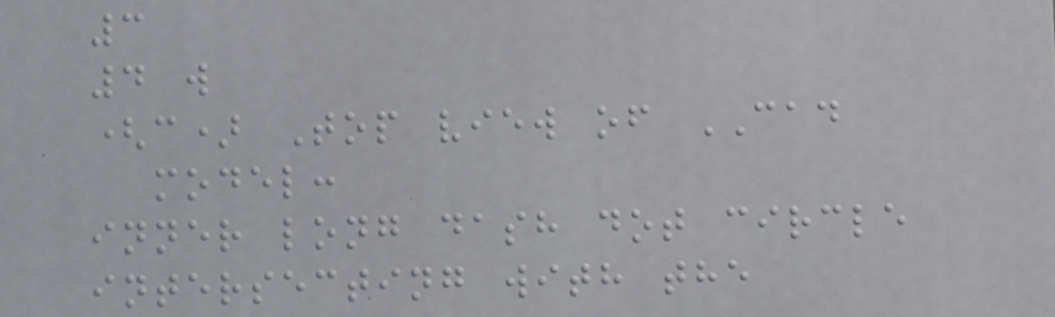3
4 w
(c) Top view of CAD
model:
inner long dash dot circle
intersecting with the
